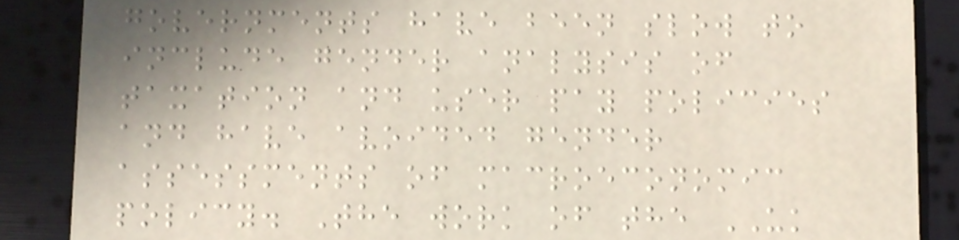governments have been slow to
include gender analysis of
taxation and user pay policies
and have avoided gender
assessments of macroeconomic
policy. The work of the UK
